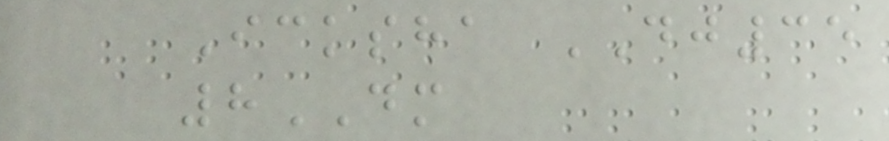Icksha DJ35
8DM
